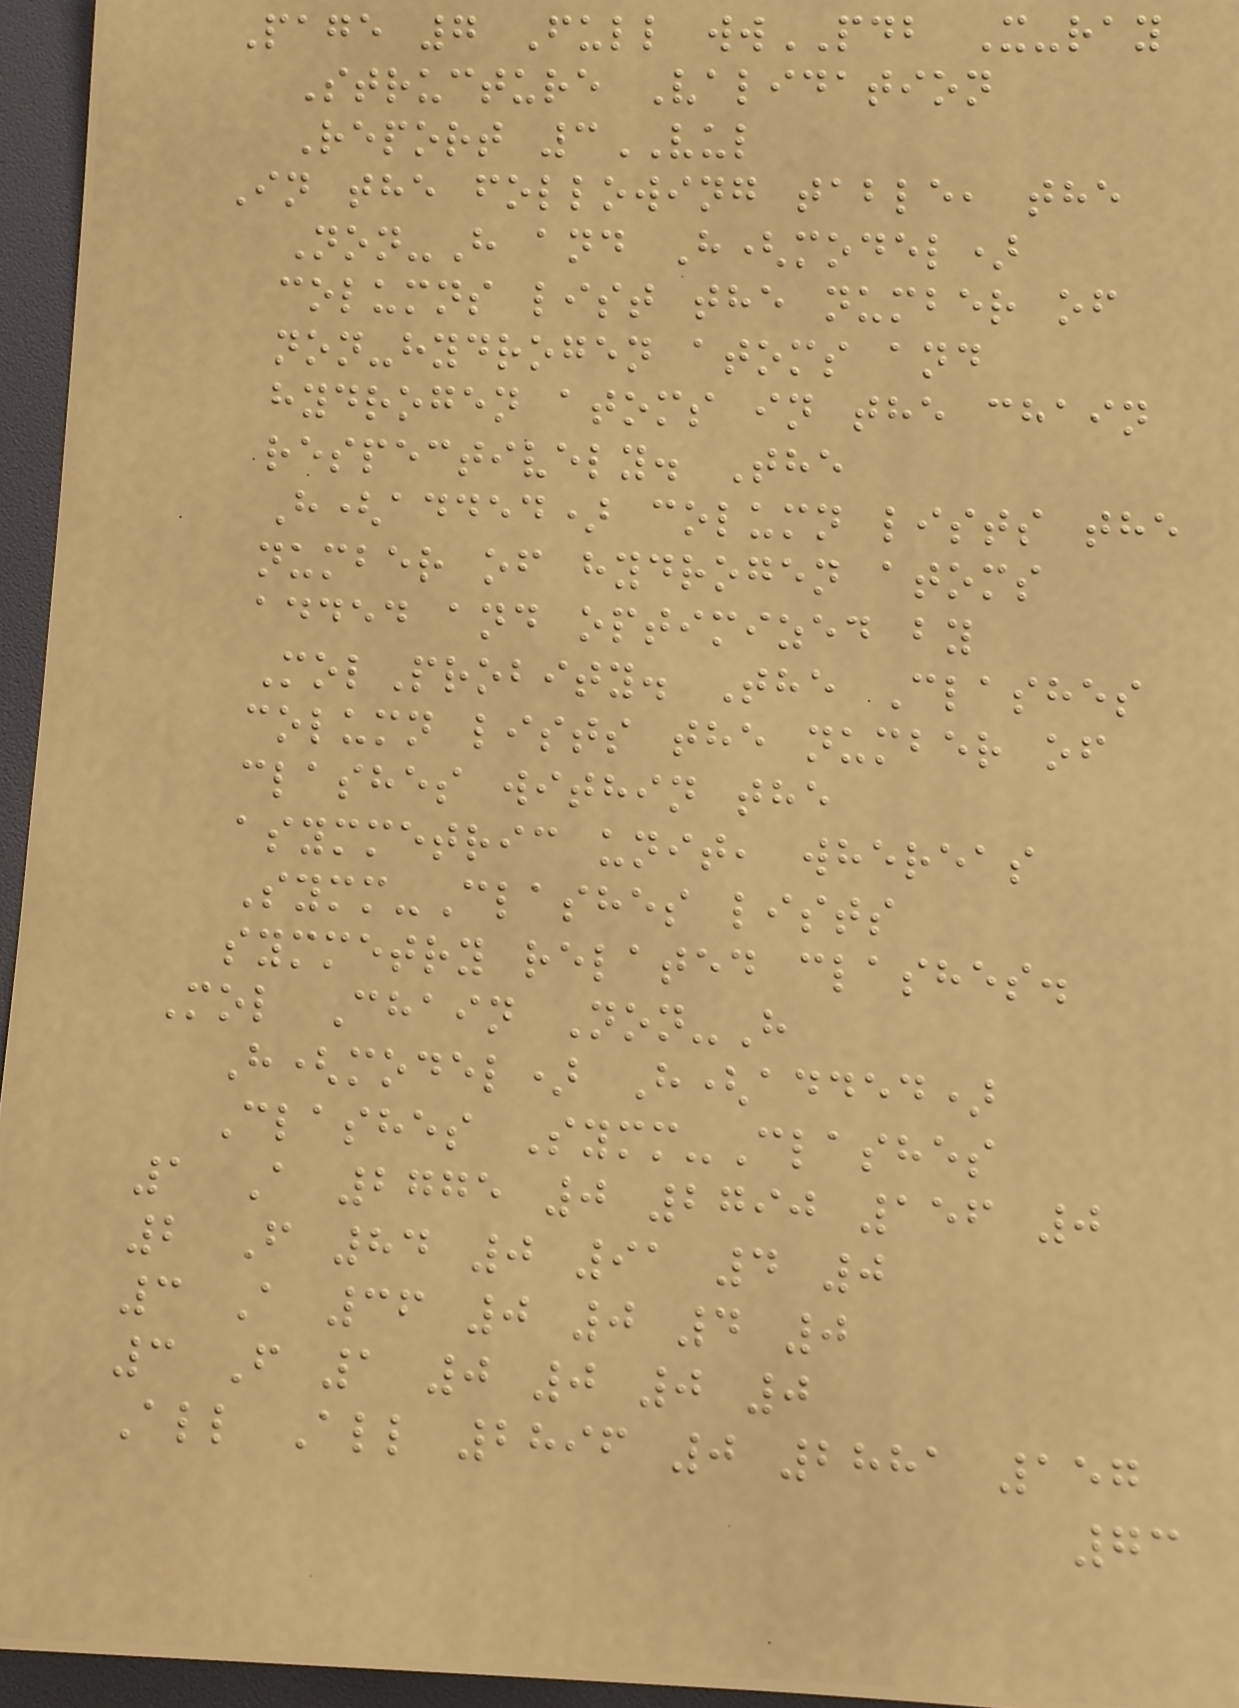Page 7 Full wwPDB X-ray
Structure Validation
Report 3VUL
In the following table, the
Non-H and H(model)
columns list the number of
non-hydrogen atoms and
hydrogen atoms in the chain
respectively. The
H(added) column lists the
number of hydrogen atoms
added and optimized by
MolProbity. The Clashes
column lists the number of
clashes within the
asymmetric unit, whereas
Symm-Clashes lists
symmetry related clashes.
Mol Chain Non-H
H(model) H(added)
Clashes Symm-Clashes
1 A 2775 0 2790 156 0
2 F 84 0 91 4 0
3 A 36 0 0 4 0
3 F 1 0 0 0 0
All All 2896 0 2881 157
73
